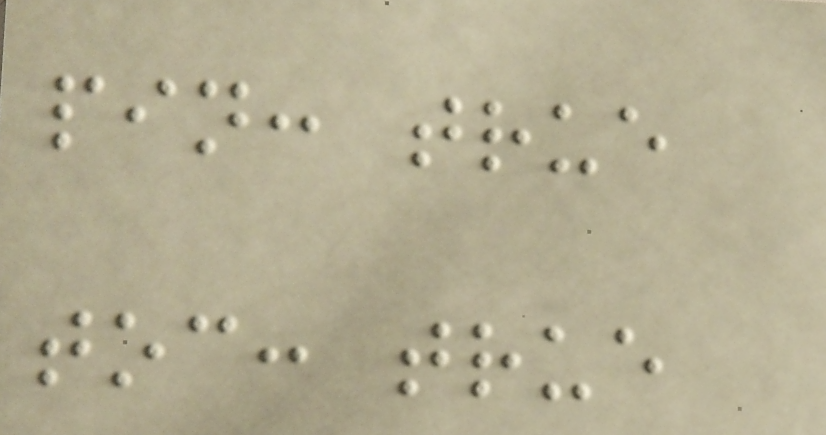pin: true
toc: true
